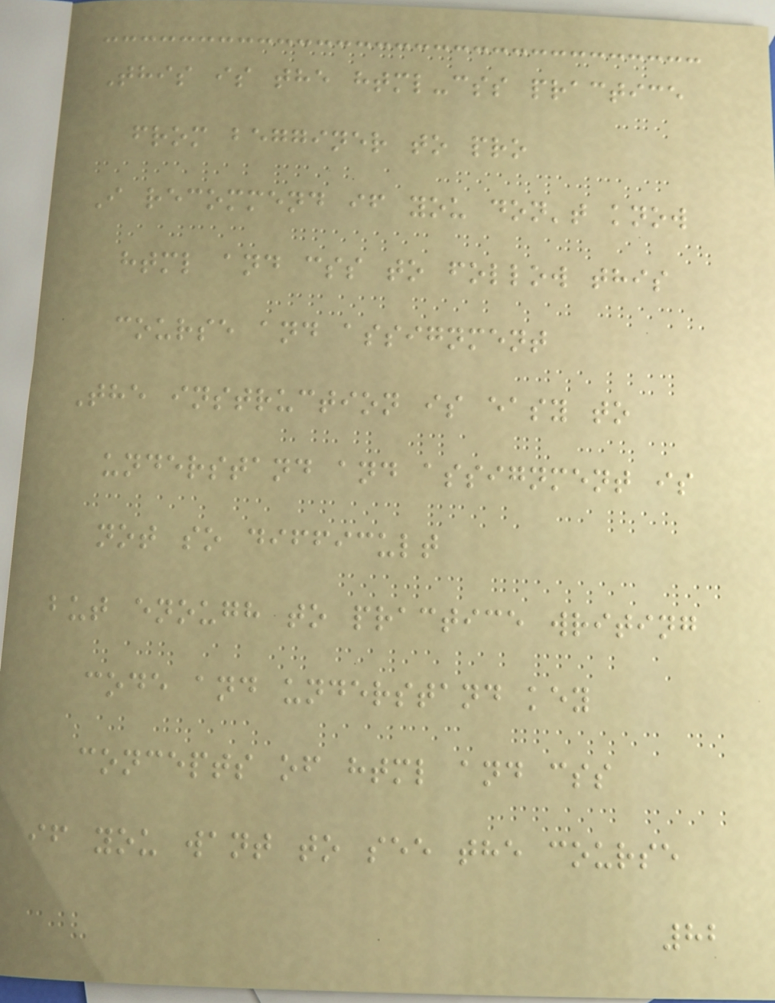This is the html-css practice
from begginer to pro
I recommend if you don't know
html and css to follow this
course and assignment
The instruction is easy to
understand and assignment is
not so difficult
but enough to practice writing
code and understand key
concepts of html and css
if you want to see the course
82
